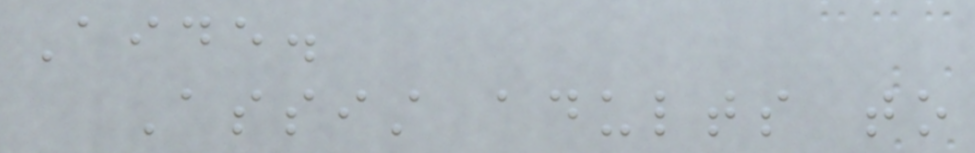Aide.
Assist adults to
